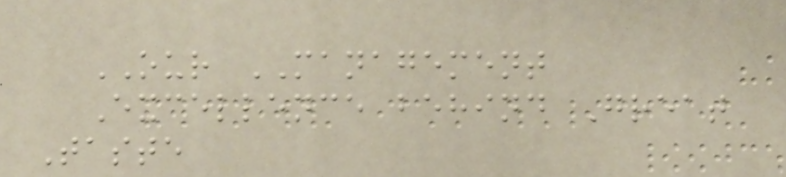OUR MANAGEMENT
Excellence behind Great
Taste
